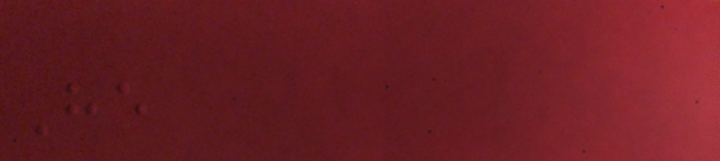He
